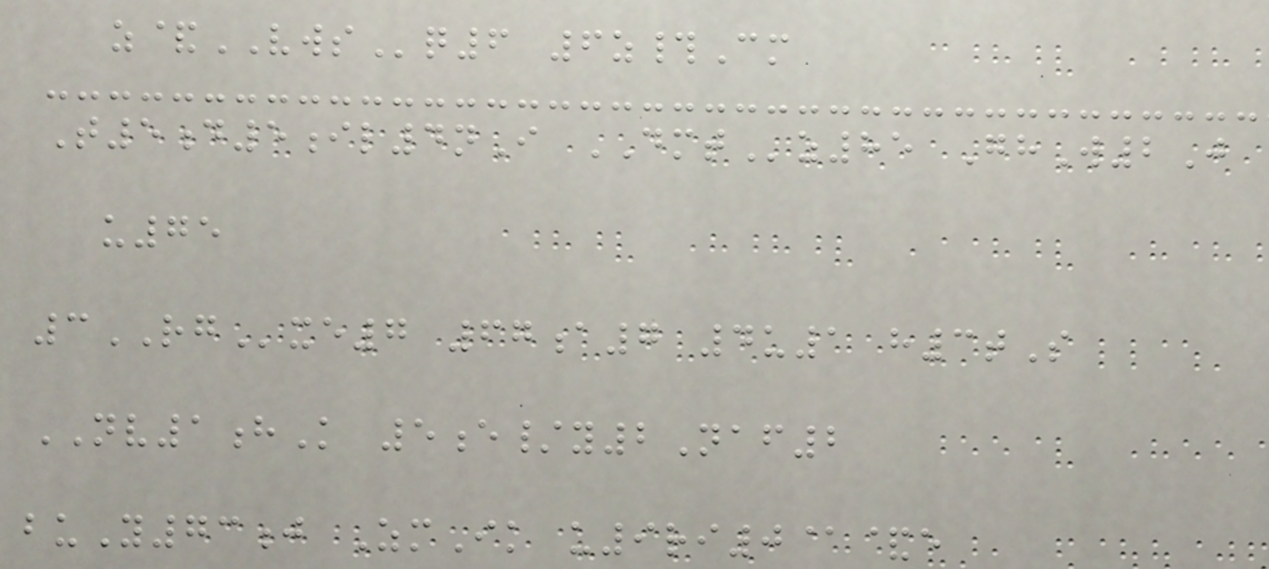z&VWSq6 6z#Cm
T5d5il4nI DMTz85 GhW2J
u75
3RGxe7 67a7 4u1 h3tS
NV1hK 5e/y2Naf2
buY73j ZmIk u9ri0@&e
